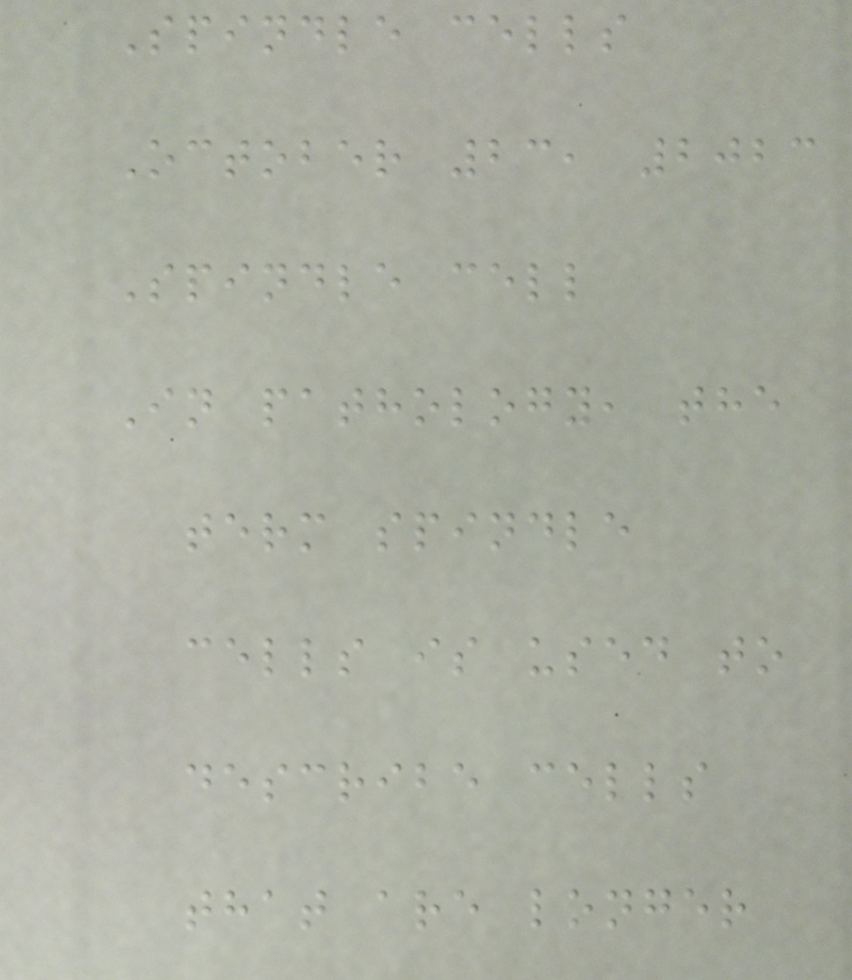Spindle cells
October 23, 2023
Spindle cell
In pathology, the
term spindle
cells is used to
describe cells
that are longer
